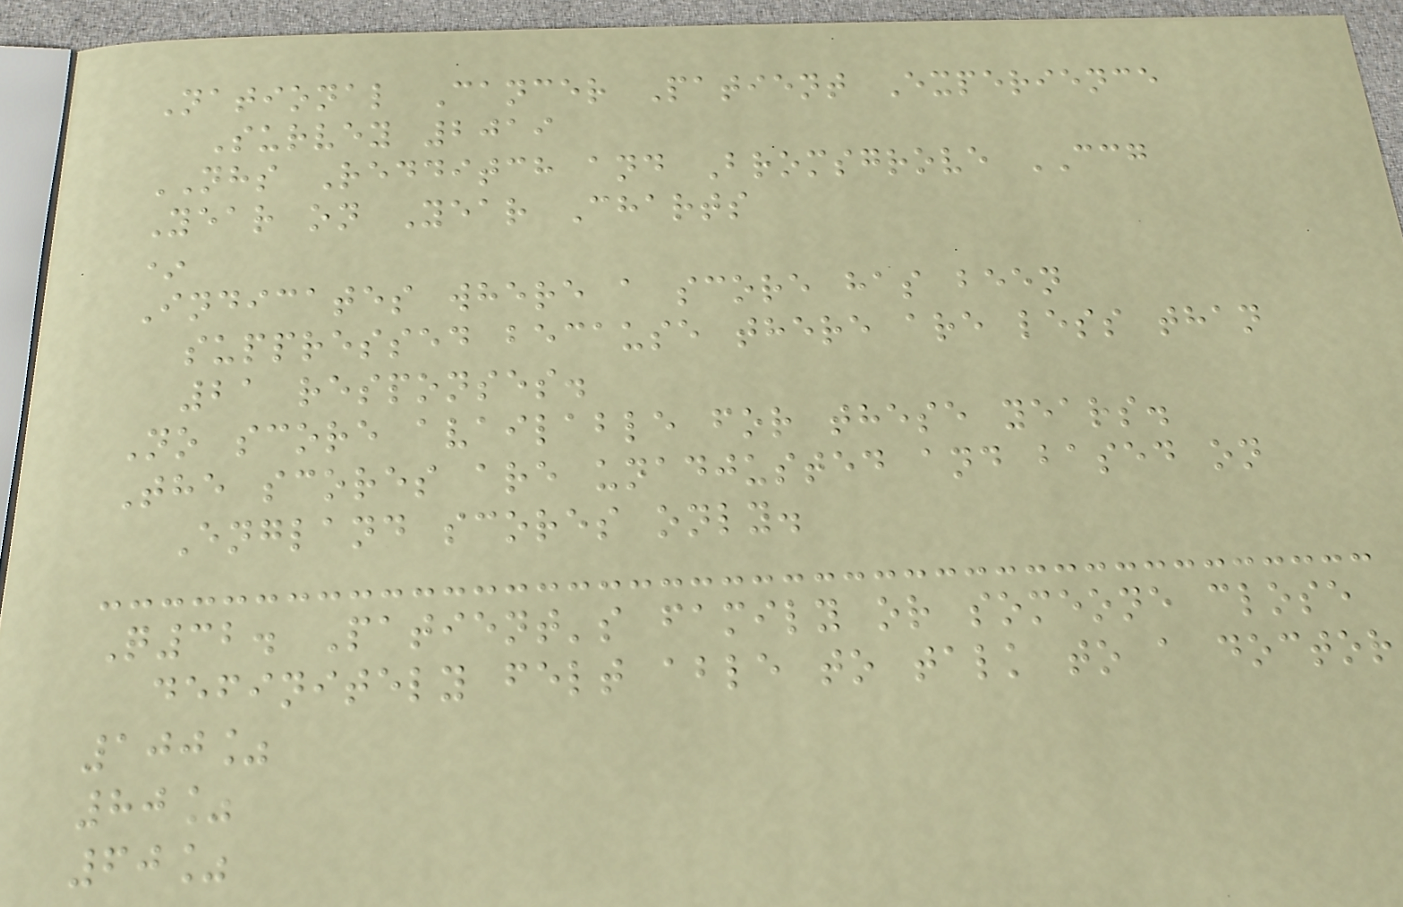National Cancer Patient Experience
Survey 2019
NHS Redditch and Bromsgrove CCG
Year on Year Charts
*
Indicates where a score has been
suppressed because there are less than
21 responses.
No score available for these years.
The scores are unadjusted and based on
England scores only.
Q32. Patient's family or someone close
definitely felt able to talk to a doctor
100%
80%
60%
